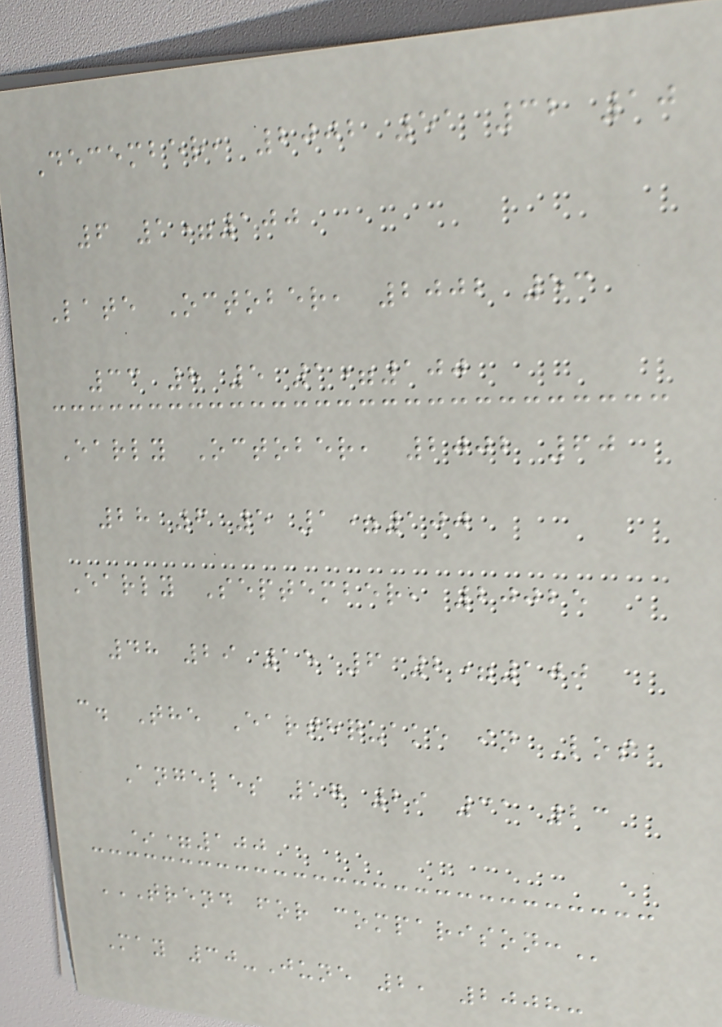December, 2002 51 32 10
6 1=100
Late October, 2002 53
33 8 5 1=100
Early October, 2002 60
28 6 5 1=100
Early September, 20025
48 29 15 6 2=100
c. The Earthquake in Los
Angeles 17 29 31 23
*=100
TREND FOR COMPARISON:
May 30-June 2, 2008:
